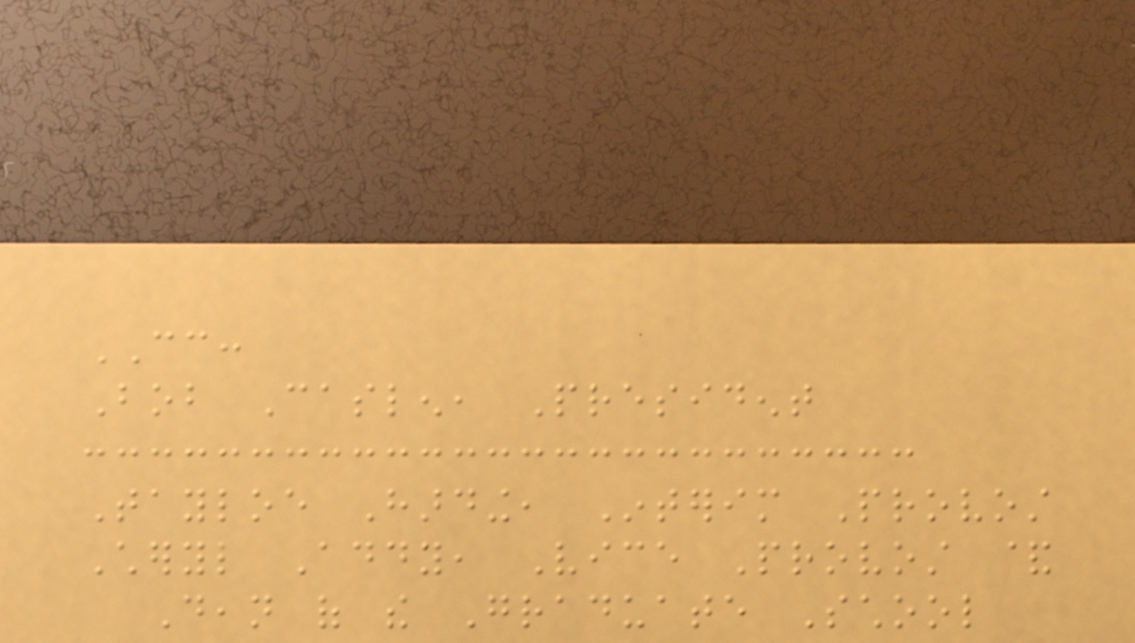CC:
Bob Caslen, President
Tayloe Harding, Interim Provost
Cheryl Addy, Vice Provost &
Dean of the Graduate School
